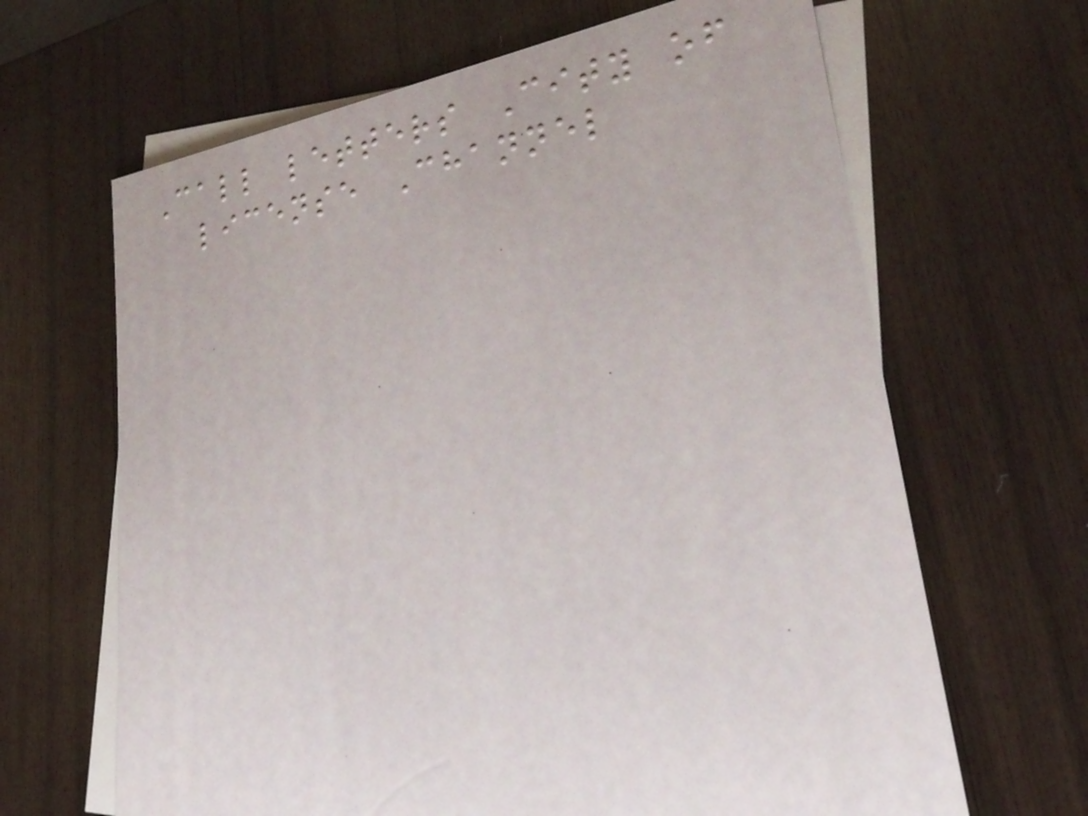Call letters City of
license Channel
